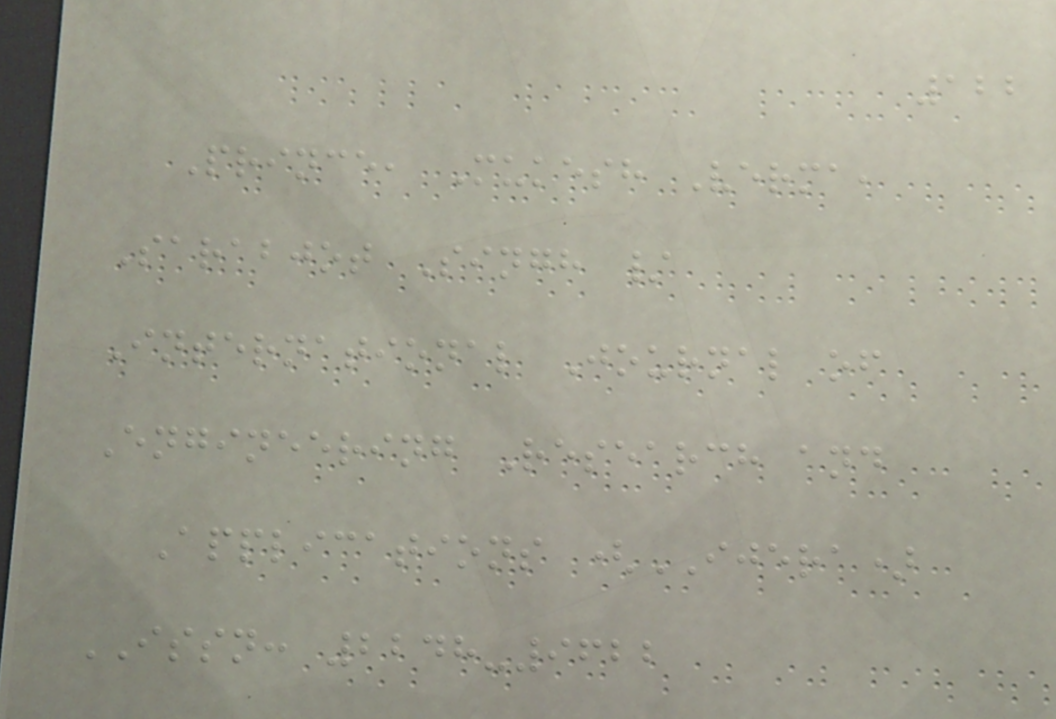122
Prince, Mukesh Verma,
Sarabjot Singh /
International Journal of
Engineering Research and
Applications (IJERA)
ISSN: 2248-9622
